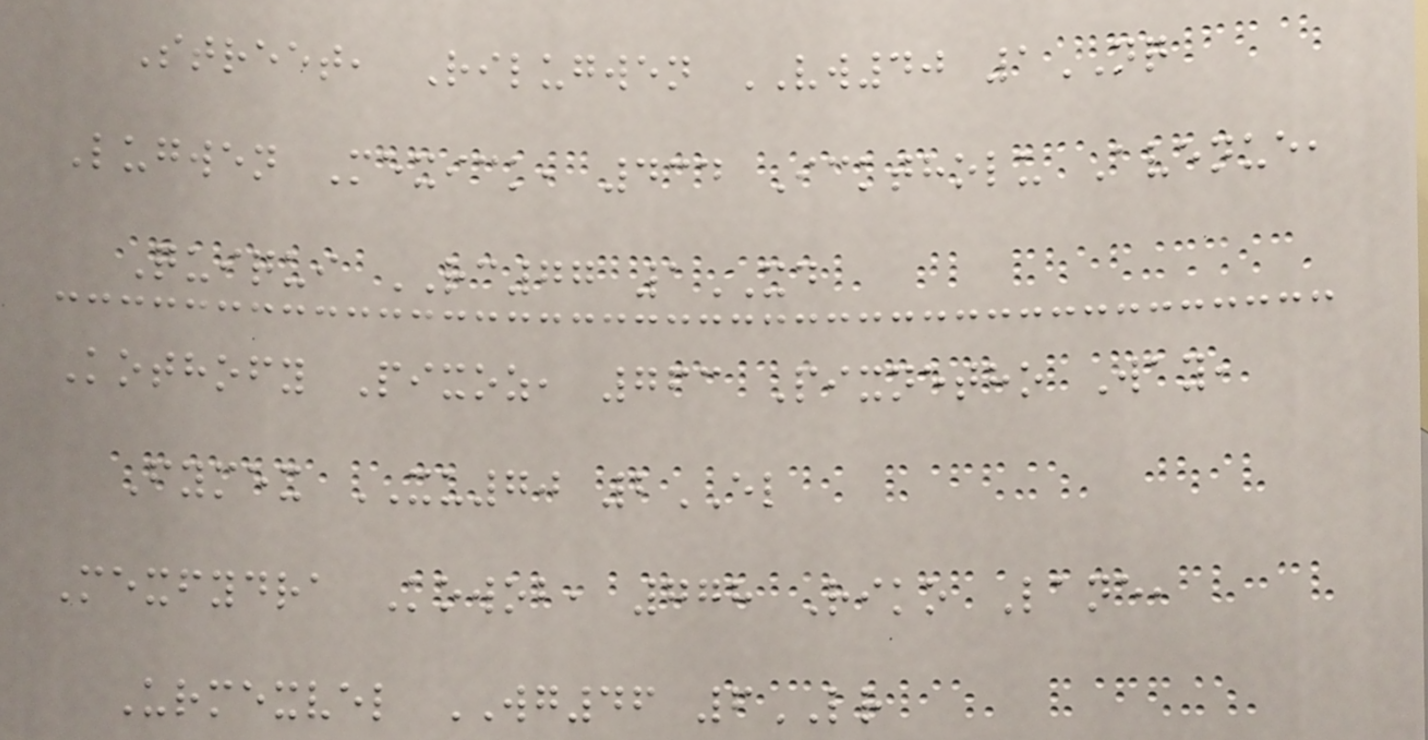Street, Rilugwen VW40 1NQ
Lugwen Mexick, 434 Icktholu Avenue,
Quiqui RC77 1XD
Kothofy Pixoz, 763 Pixnetho Way,
Fymex XU70 2EL
Mexfydra Kowob, 778 Riko Lane,
Urmexvel WG46 6LR
